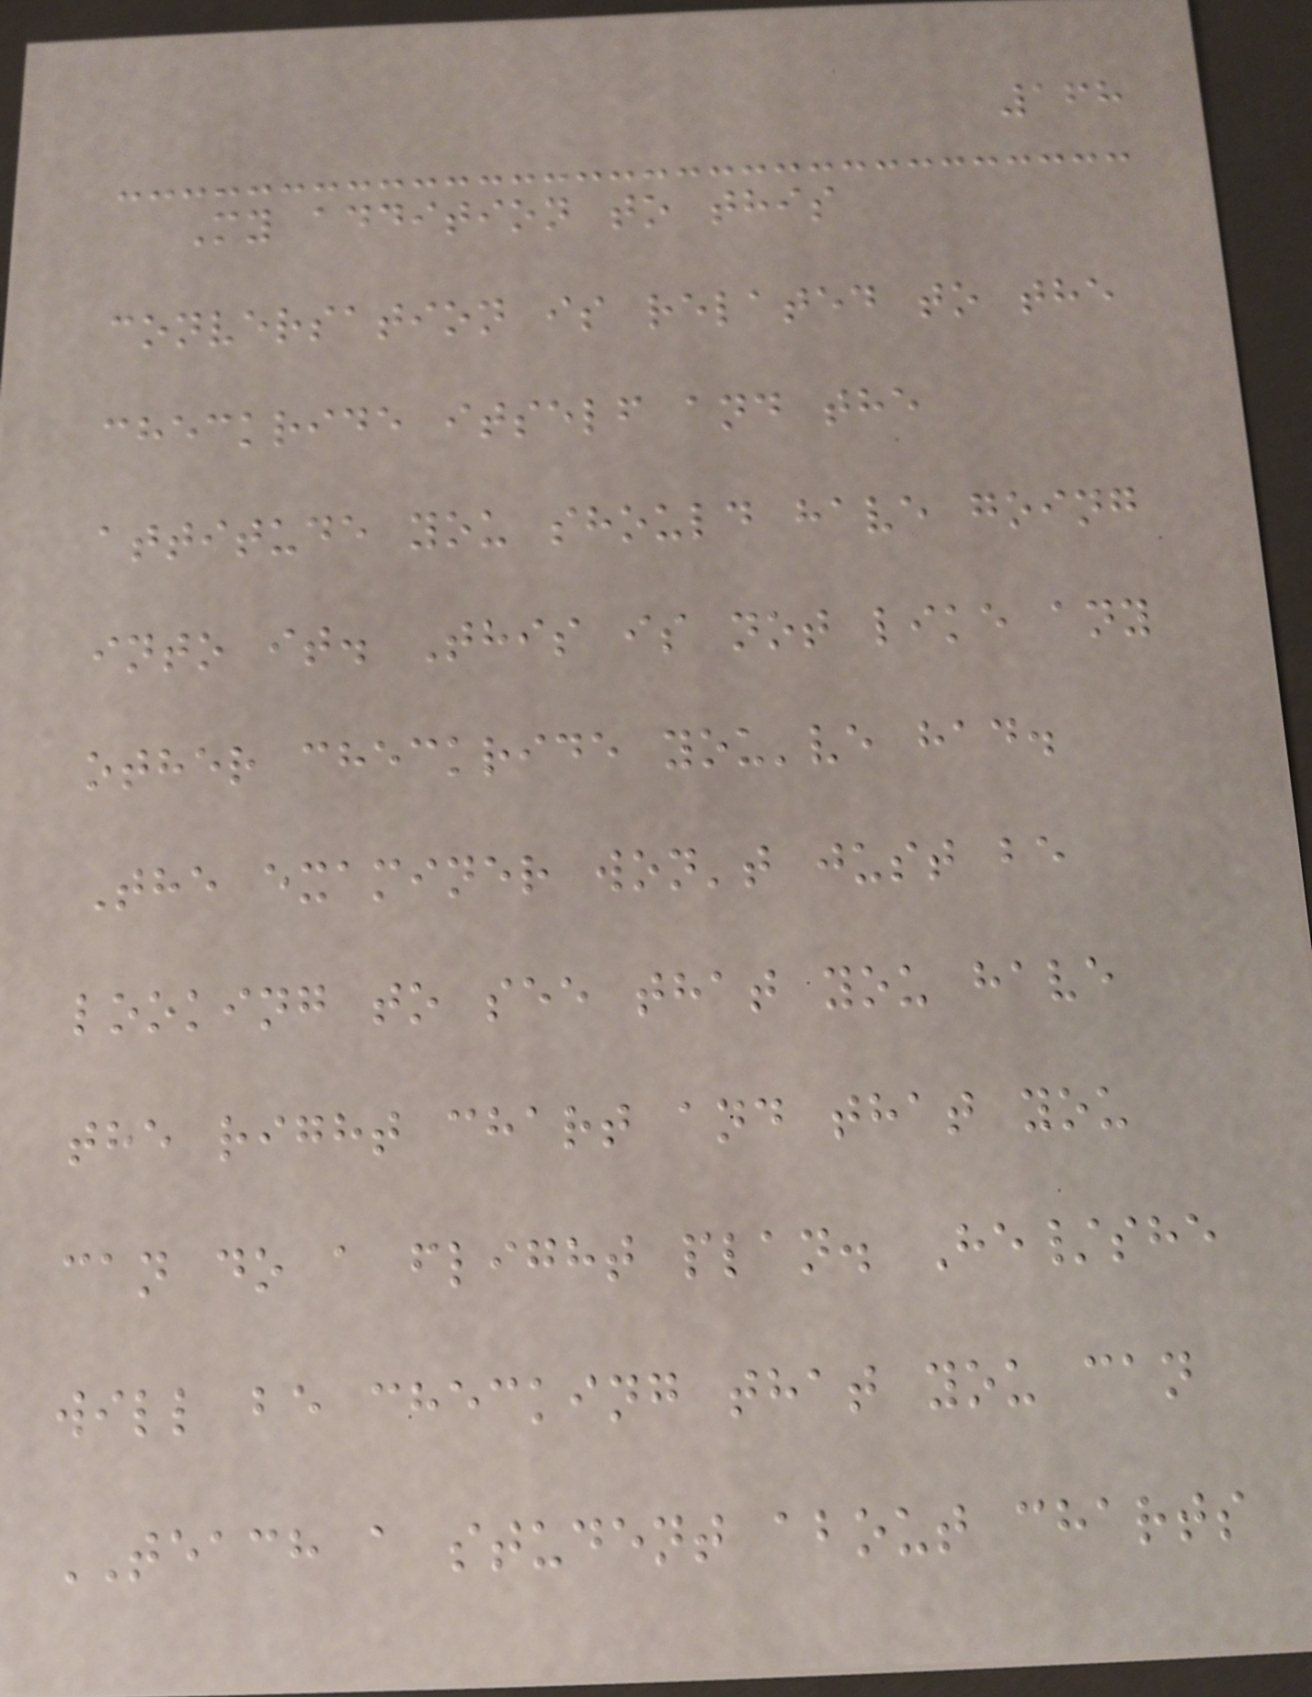168
My addition to this
conversation is related to the
checkride itself and the
attitude you should have going
into it. This is not like any
other checkride you've had.
The examiner won't just be
looking to see that you have
the right chart and that you
can do a flight plan. He/she
will be checking that you can
TEACH a student about charts
